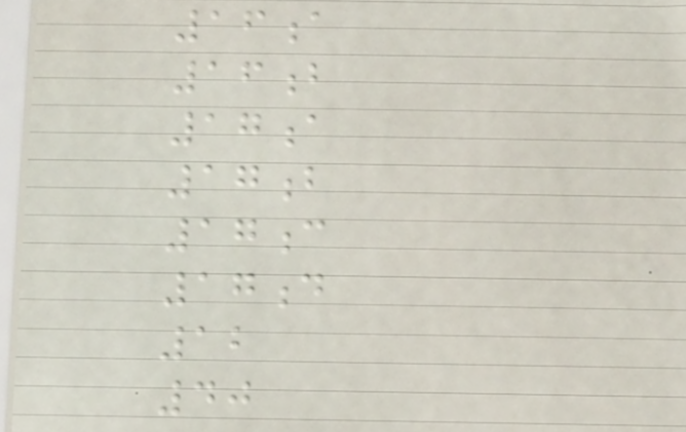16a
16b
17a
17b
17c
17d
12
40
